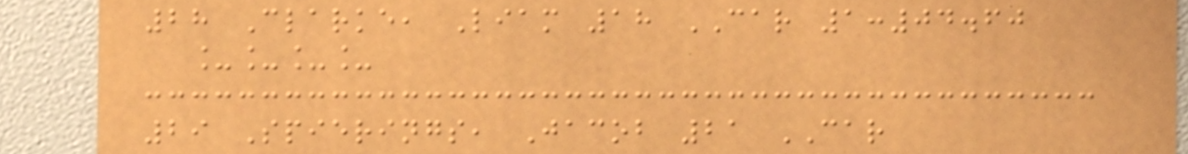28 Clarke, Liam 18 CAR 1:04.60
____
29 Spierings, Jacob 21 CAR
